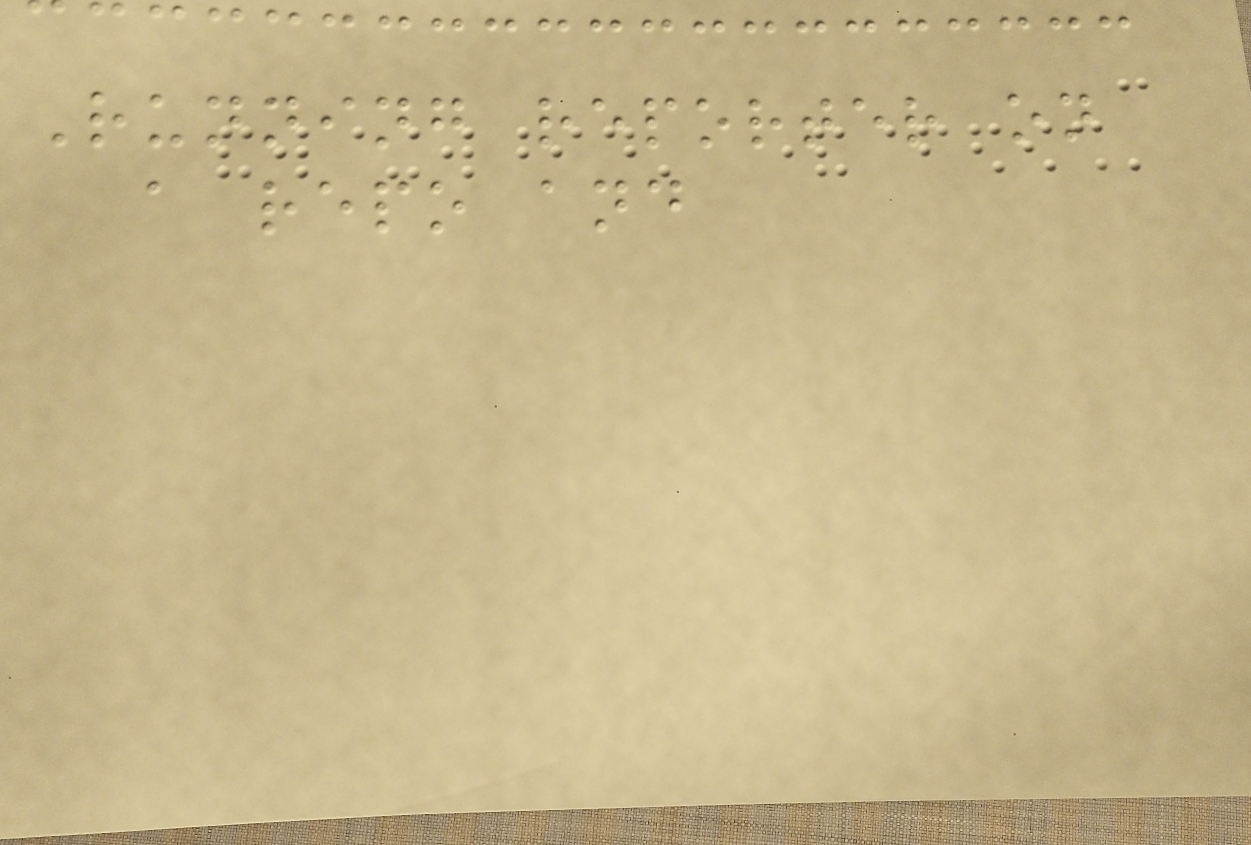Running reporter on
a repo and
